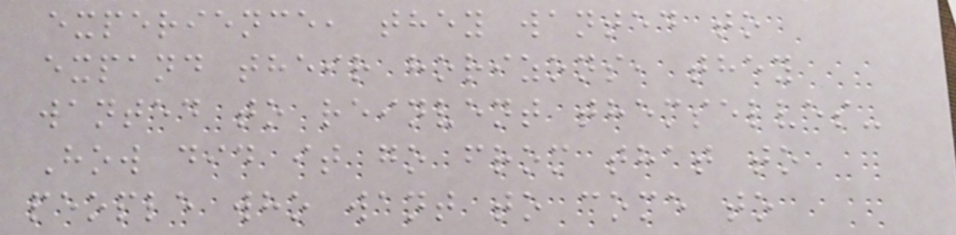experience, they wanted to
expand their horizons, they
wanted to reinvent themselves-
How did it go from that to
people who want to come to
